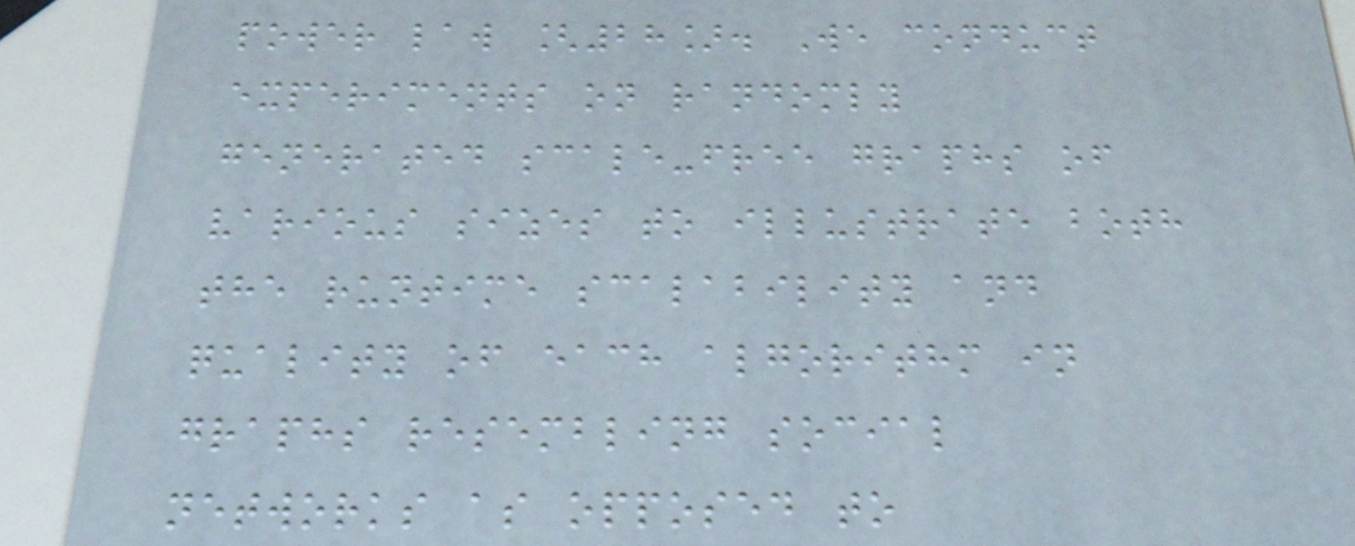power law [28]. We conduct
experiments on randomly
generated scale-free graphs of
various sizes to illustrate both
the runtime scalability and
quality of each algorithm in
graphs resembling social
networks as opposed to
